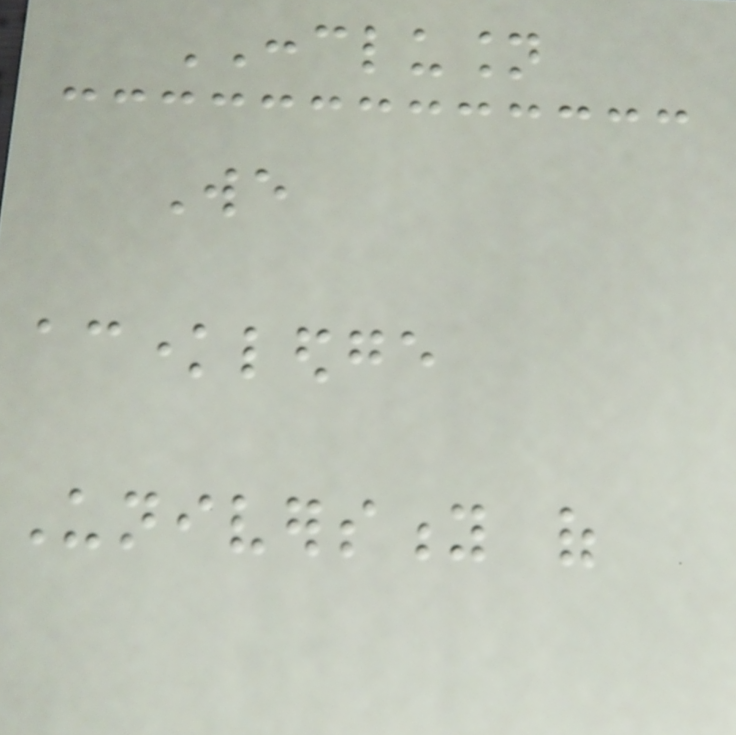CONCLUSION
We
acknowledge
University of
